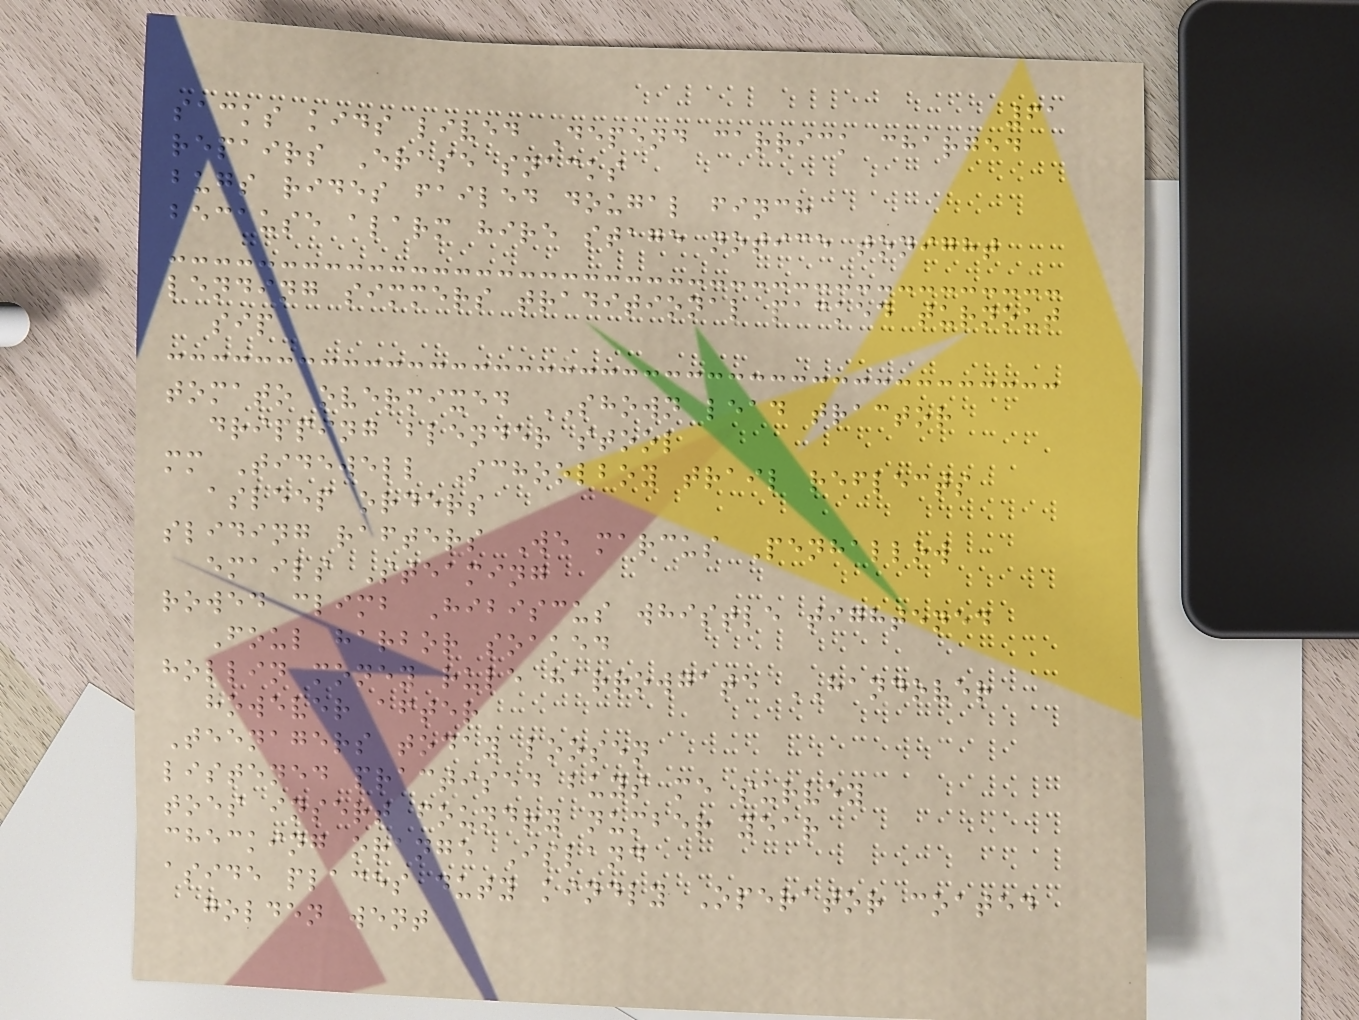61
sacks kids lived Depend carrick charged
repairs Erase snacks
bugs rides failed dougal finch
because alarm hire stage notice tonight
lending simmers traditional packed turnout
sip
tomato overmixed SHOWN lead tractor
dripping blender stool
mm Tidewell Schoolboy trail reflects
asleep orders
sliding rafters We marcus Penhallow
emails Steaming
rowed climb Hibiscus whistle tightened
Foul harbor soaked
hollin money rule harrowgate HANDOVER
however after
Teenagers today loosen
listened practised buys me survey
toes insert foundry number year
checking orange Island
aside places duty kindly Operator coated
golden went
